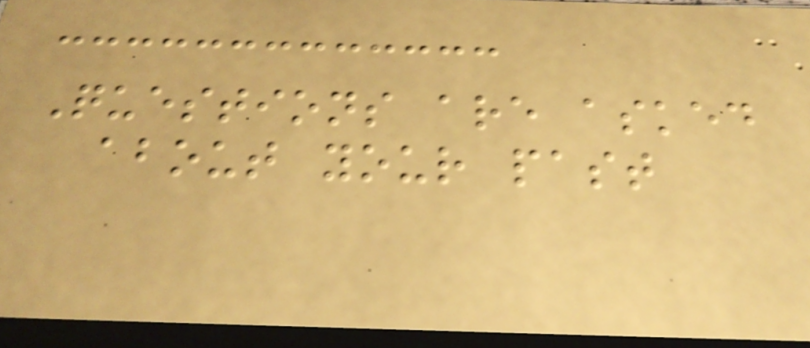Questions are asked
about your past
